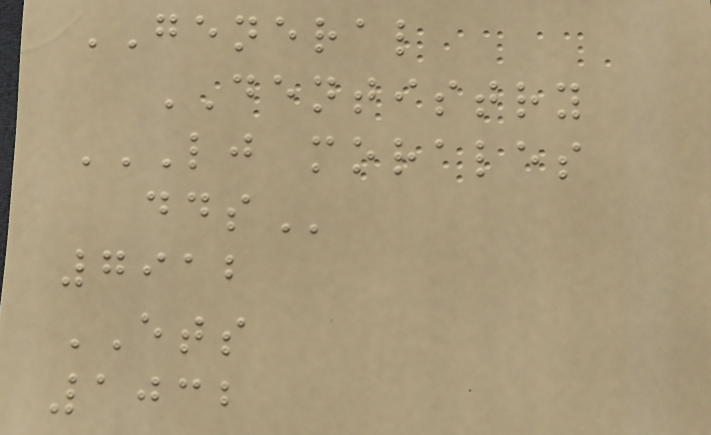GENERAL
DENTISTRY
LJ MORALES
DDS
7912
ETS
1032
